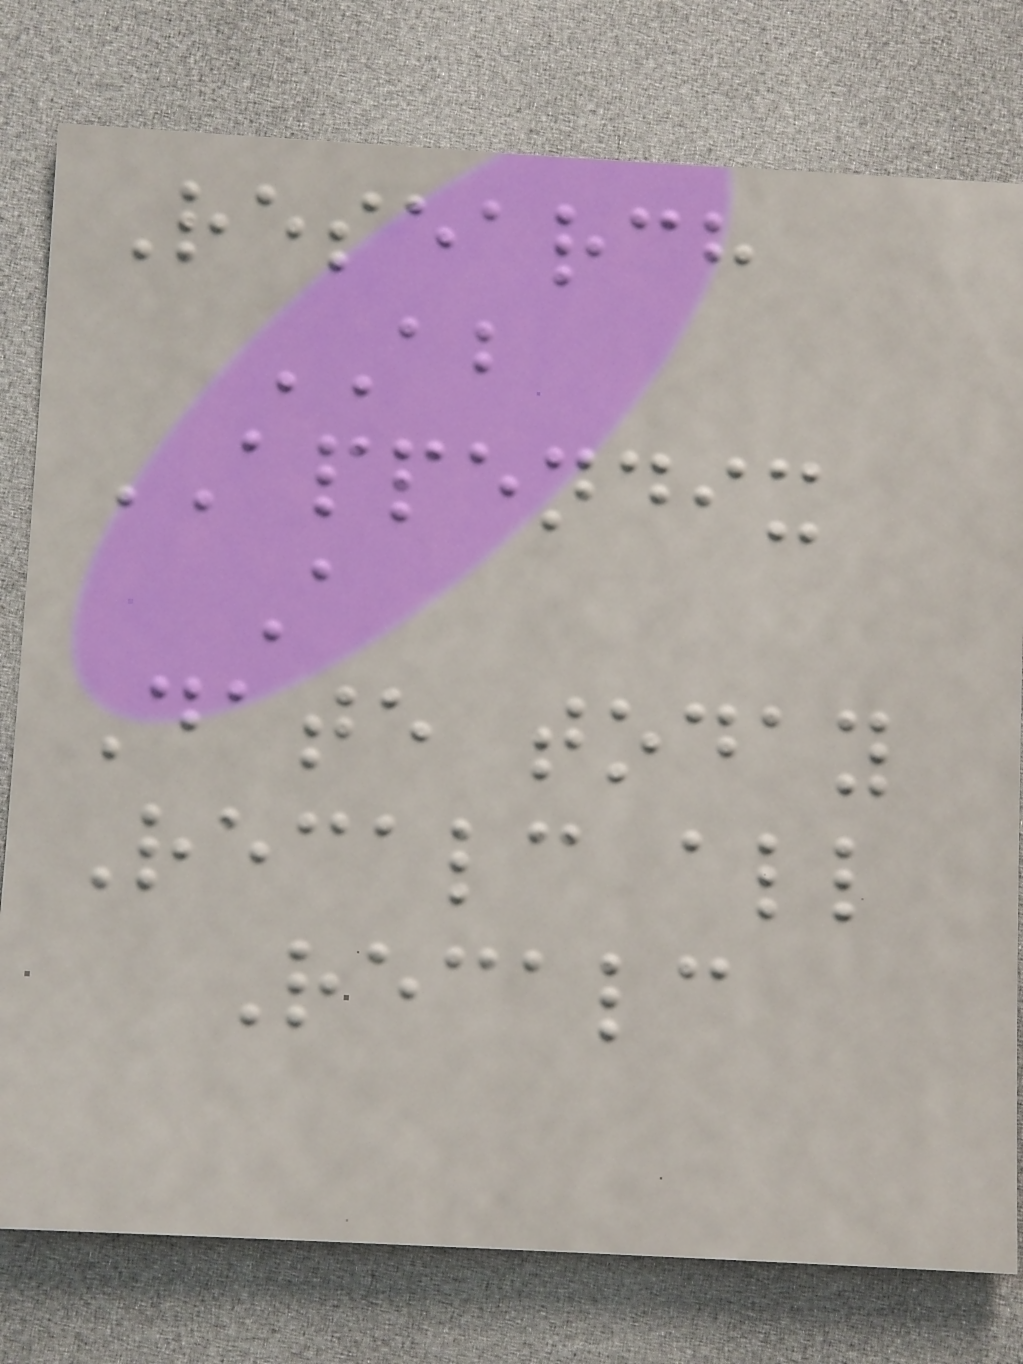Research
AB
APPENDIX
A
Date today
Recalc all
Recalc
